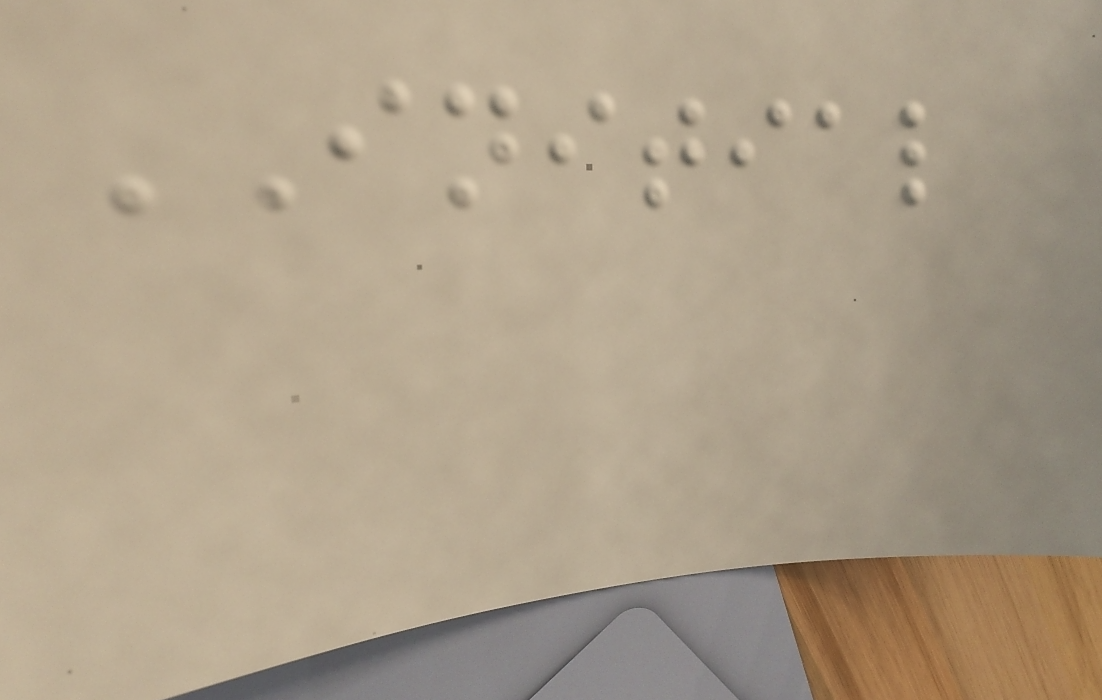INITIAL
